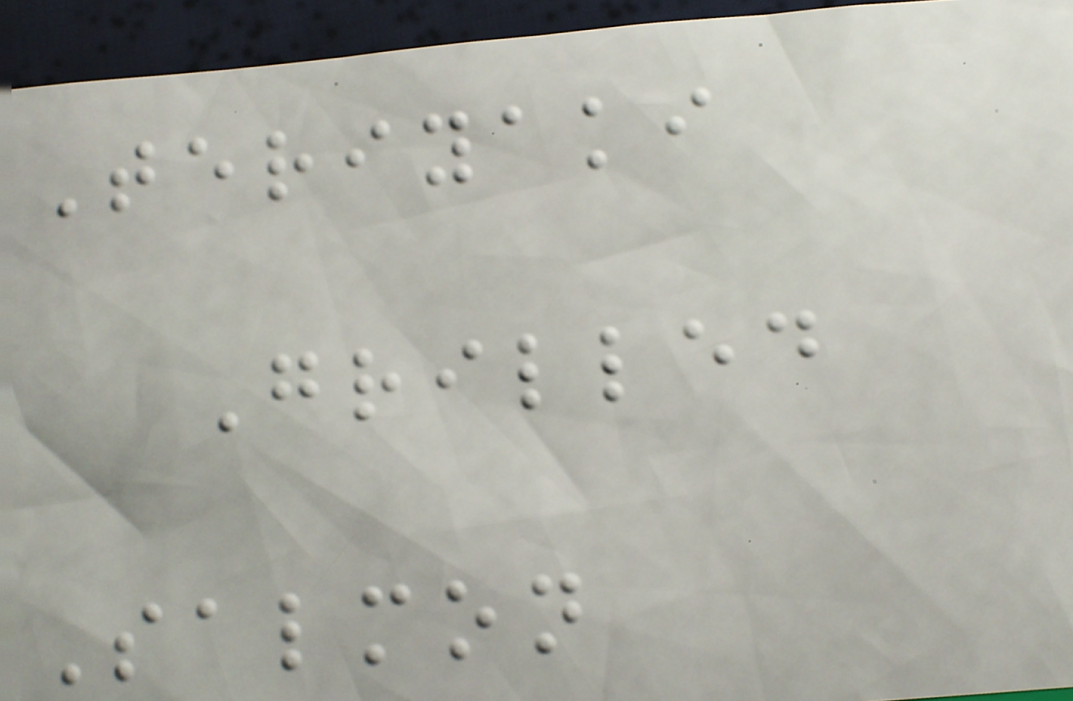Teriyaki
Grilled
Salmon
